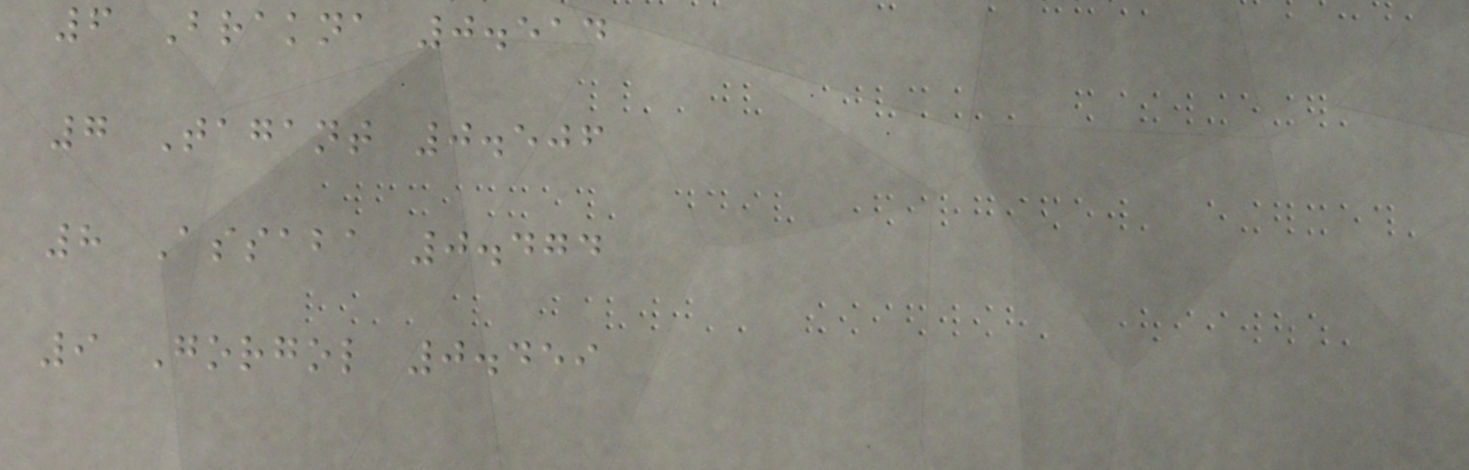6 Brakna 0.514
7 Tagant 0.506
8 Assaba 0.474
9 Gorgol 0.459
